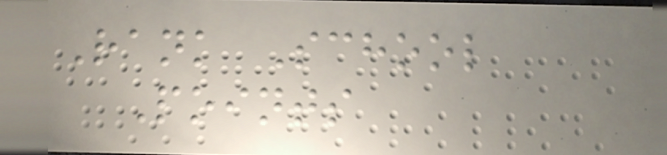Rank School
Points
